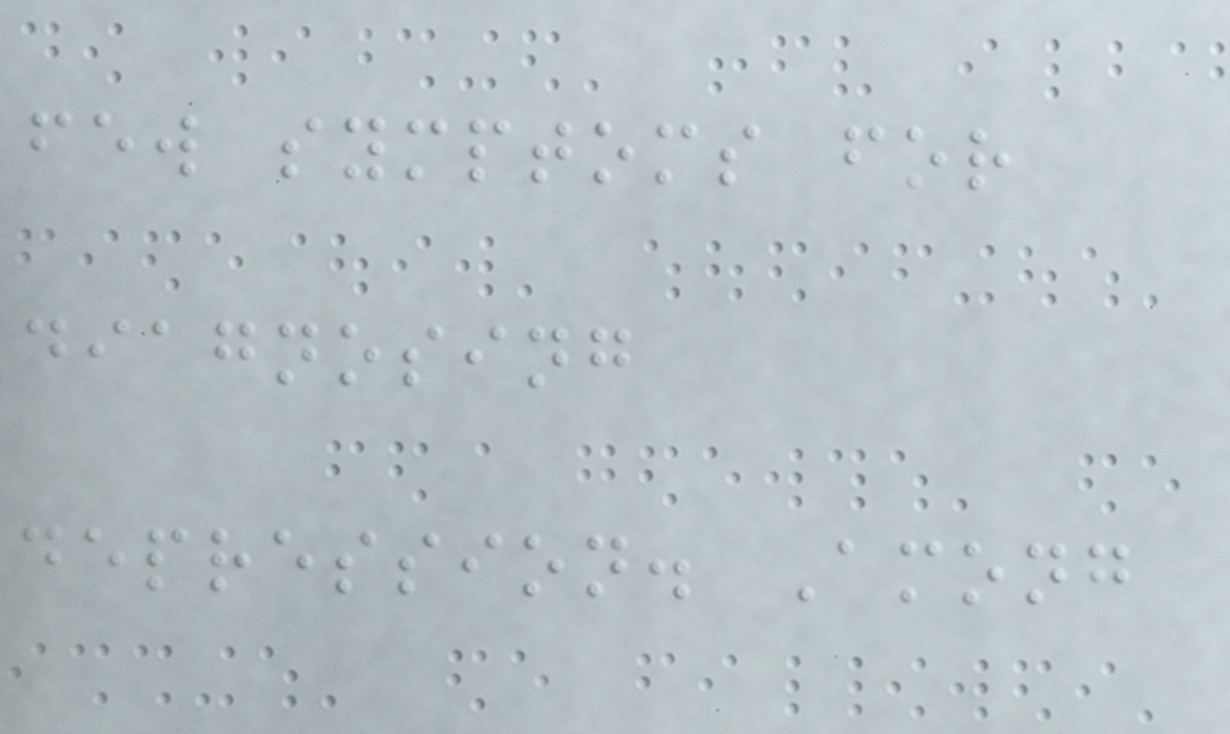few symptoms for
diagnosing
depression. Among
